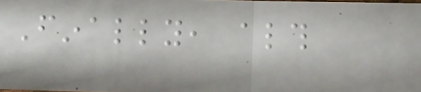Finally, although
